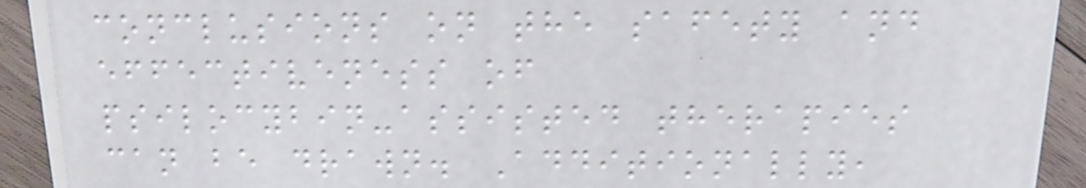conclusions on the safety and
effectiveness of
psilocybin-assisted therapies
can be drawn. Additionally,
